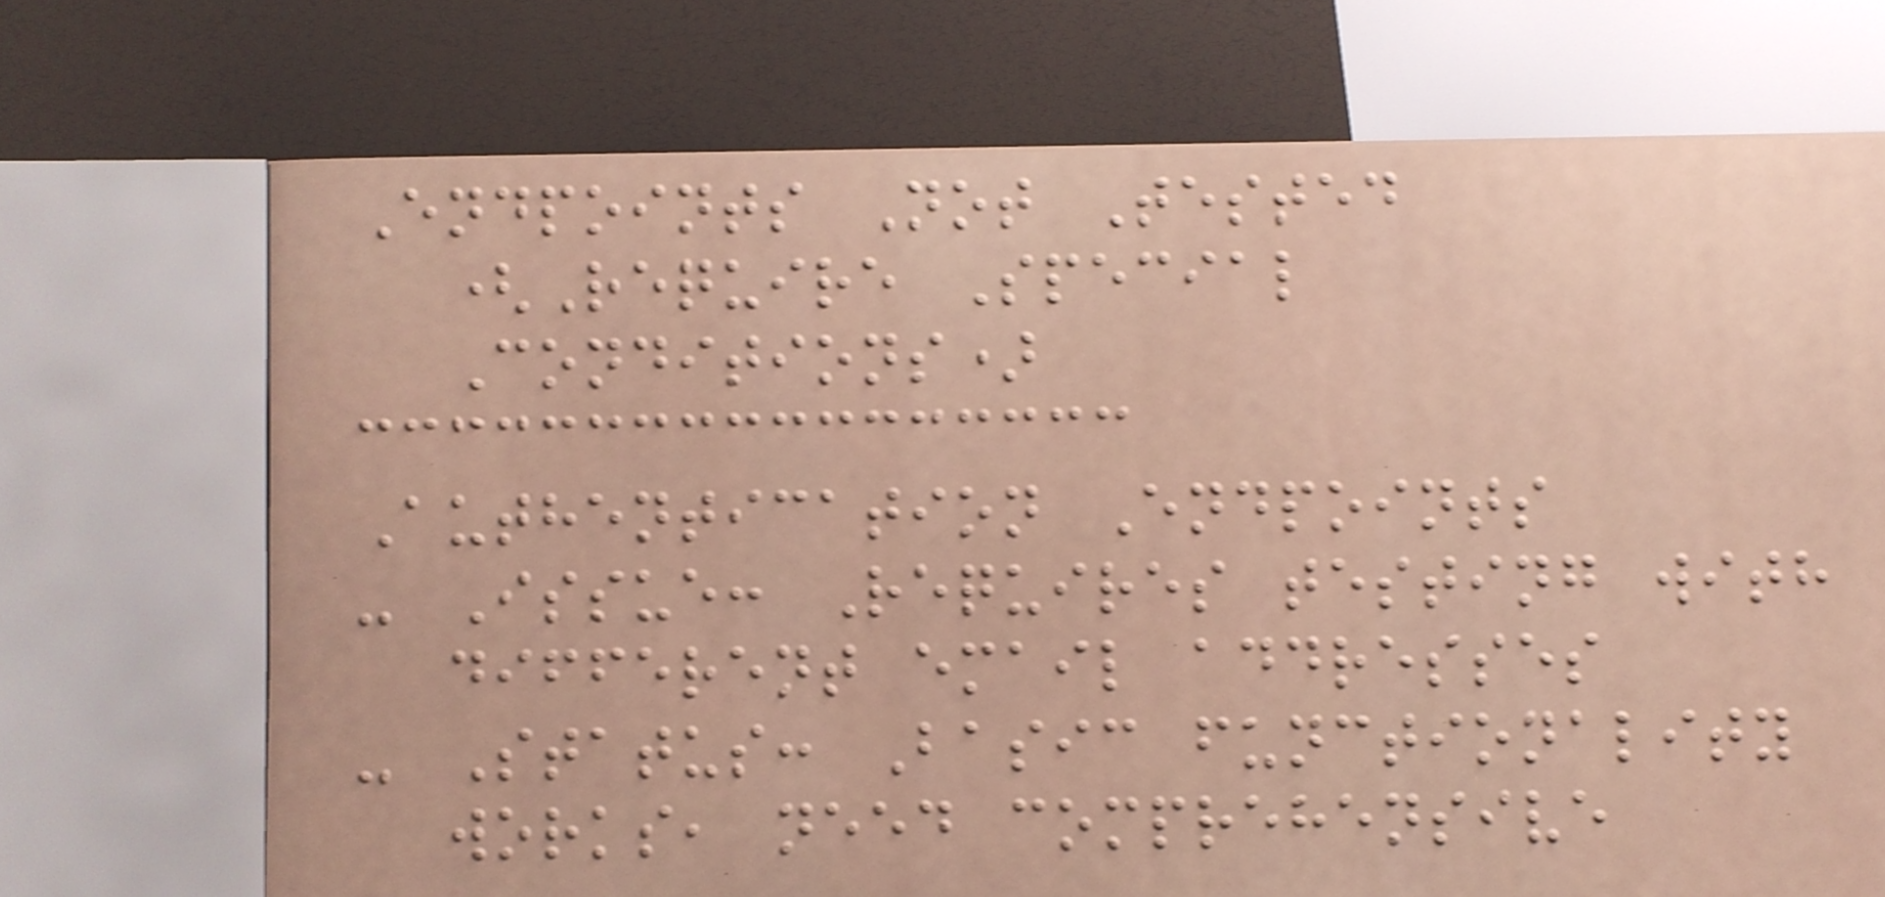Endpoints Not Tested
(Require Special
Conditions)
Authentication Endpoints
- Issue: Requires testing with
different email addresses
- Status: Basic functionality
works, need comprehensive
